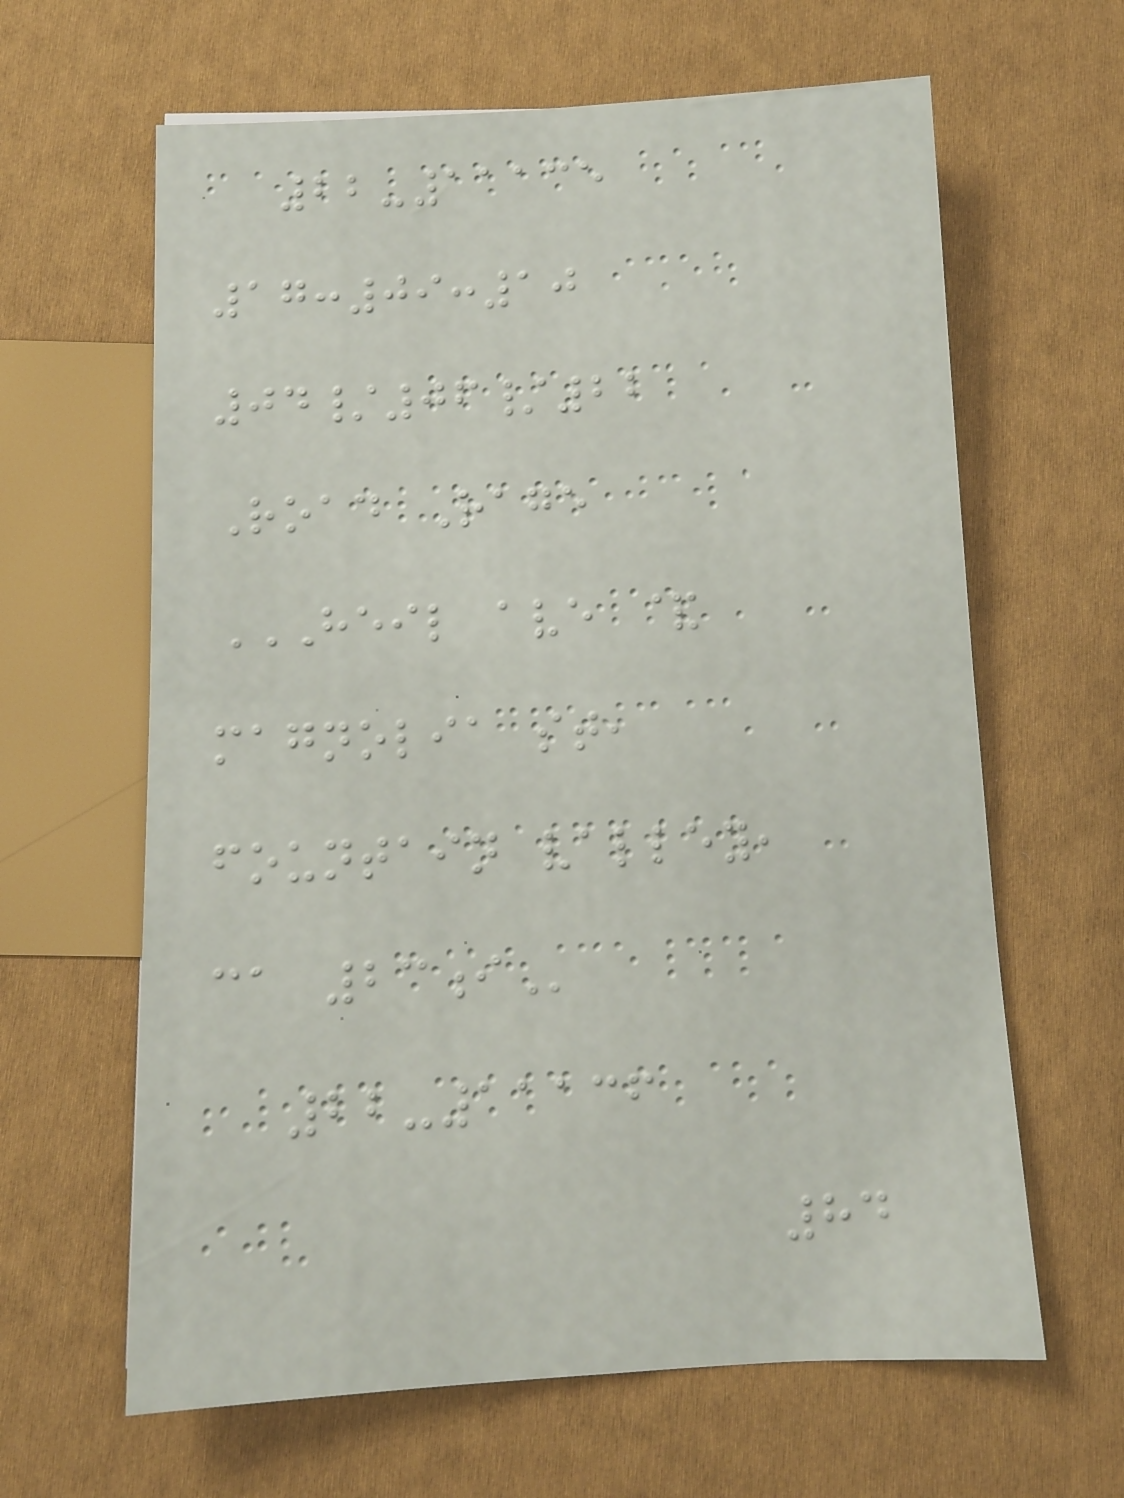22-11135
17:09:10
04/06/22
Road Rage
HEIL AVE &
MAGNOLIA ST,
FOUNTAIN VALLEY,
CA 23I
22-11136
84
